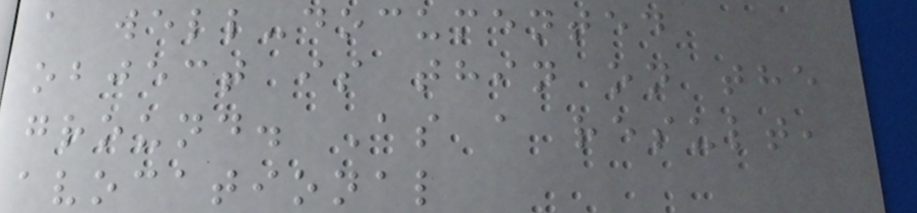a well-documented
object is thin on the
ground. As a result,
avocational
